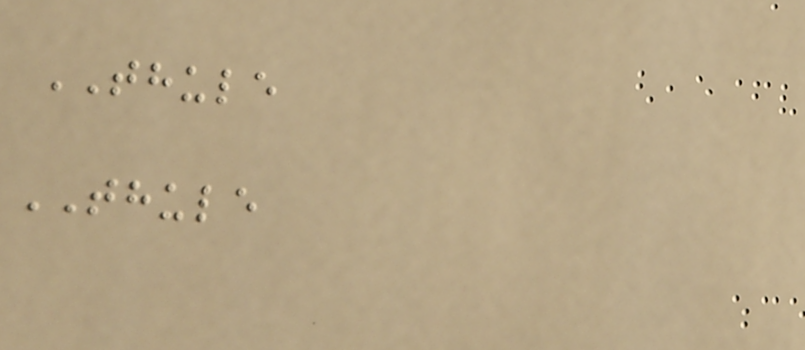THULE
THULE
